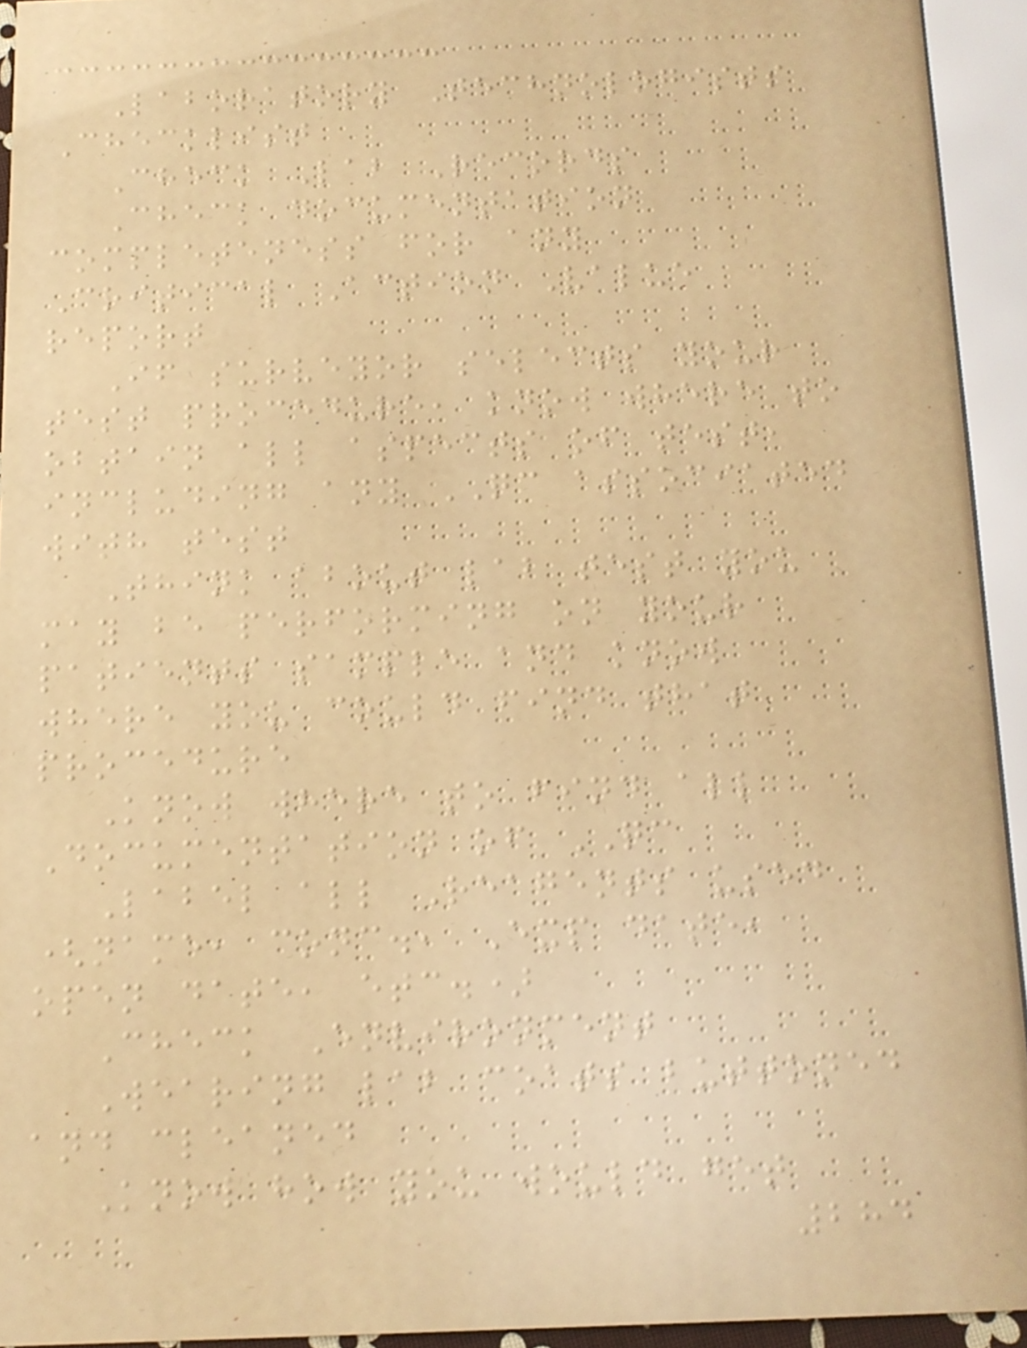Laboratory Technologists
Checklist
Check Lab Records
Check documentation
completeness for any
Critical Action Value
report
If surveyor selects your
test procedure, know where to
obtain all aspects of test,
including any QC associated
with test
Think about lab test you
may be performing on your
patients sample and know
where you could find that
procedure
Know where to find all
Documentation of QC
Label all Reagents used
(name, conc., Exp date,
open date, etc.)
Check Environment
Wearing lab coats buttoned
and cleaned
Know how you would get
284
